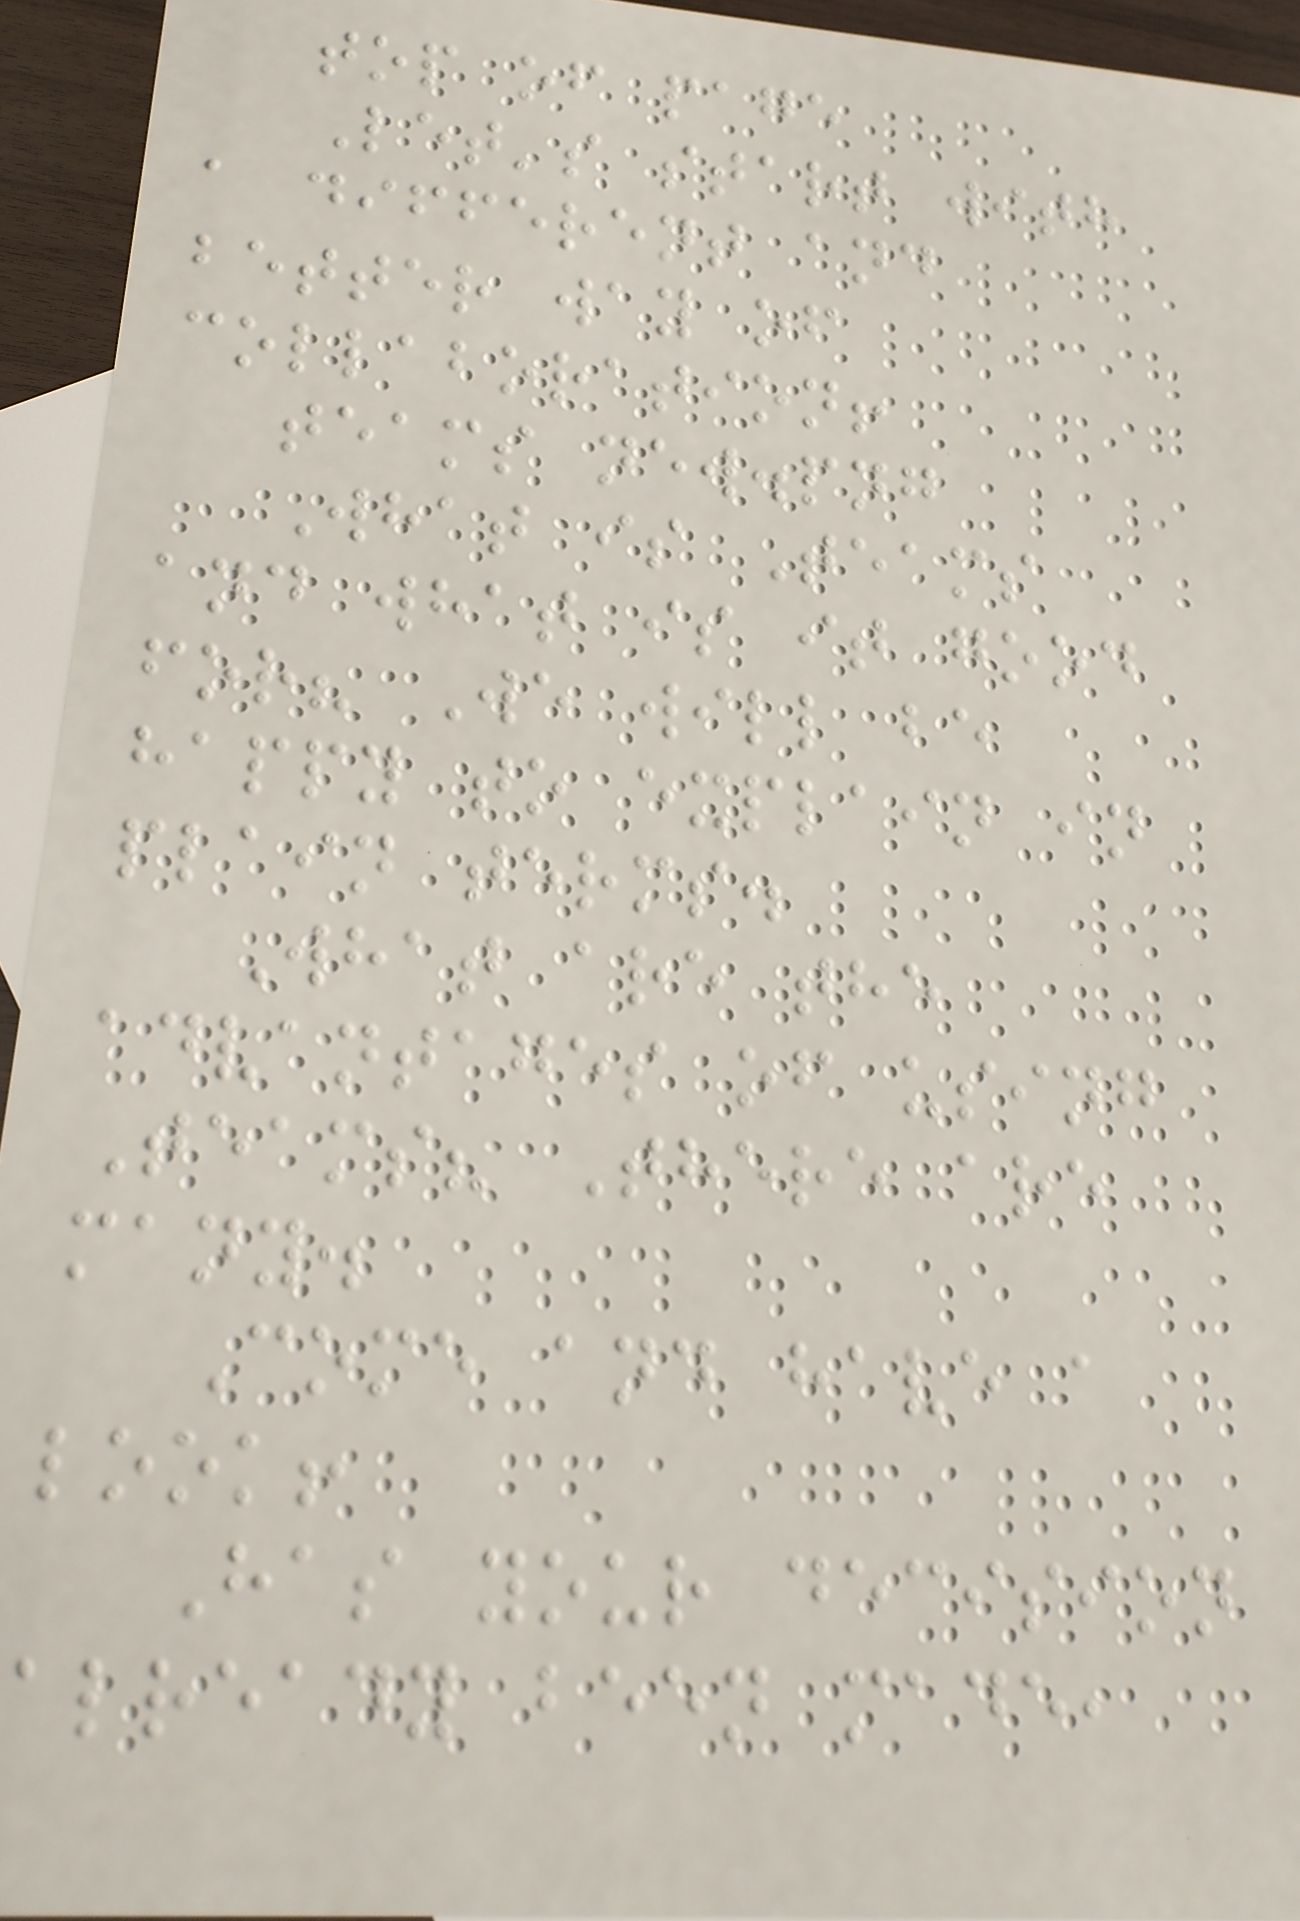top of page
Let's start with
a different and
better way of
collaboration!
teams new.png
What is Teams
and what is it good
for? We will be
happy to explain in
plain terms.
What are the
advantages of using
Teams? There are
many.
Come and have a
look!
Has your decision
already been made,
